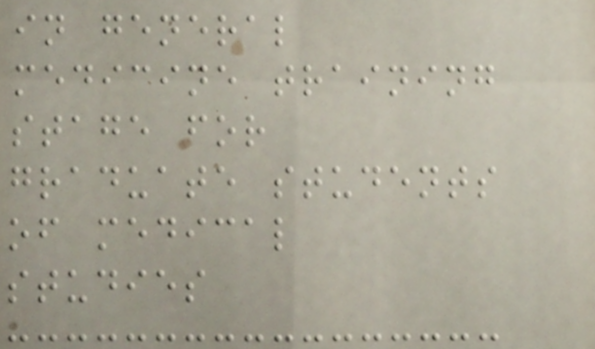in general
medicine training
stage for
graduate students
of medical
studies
